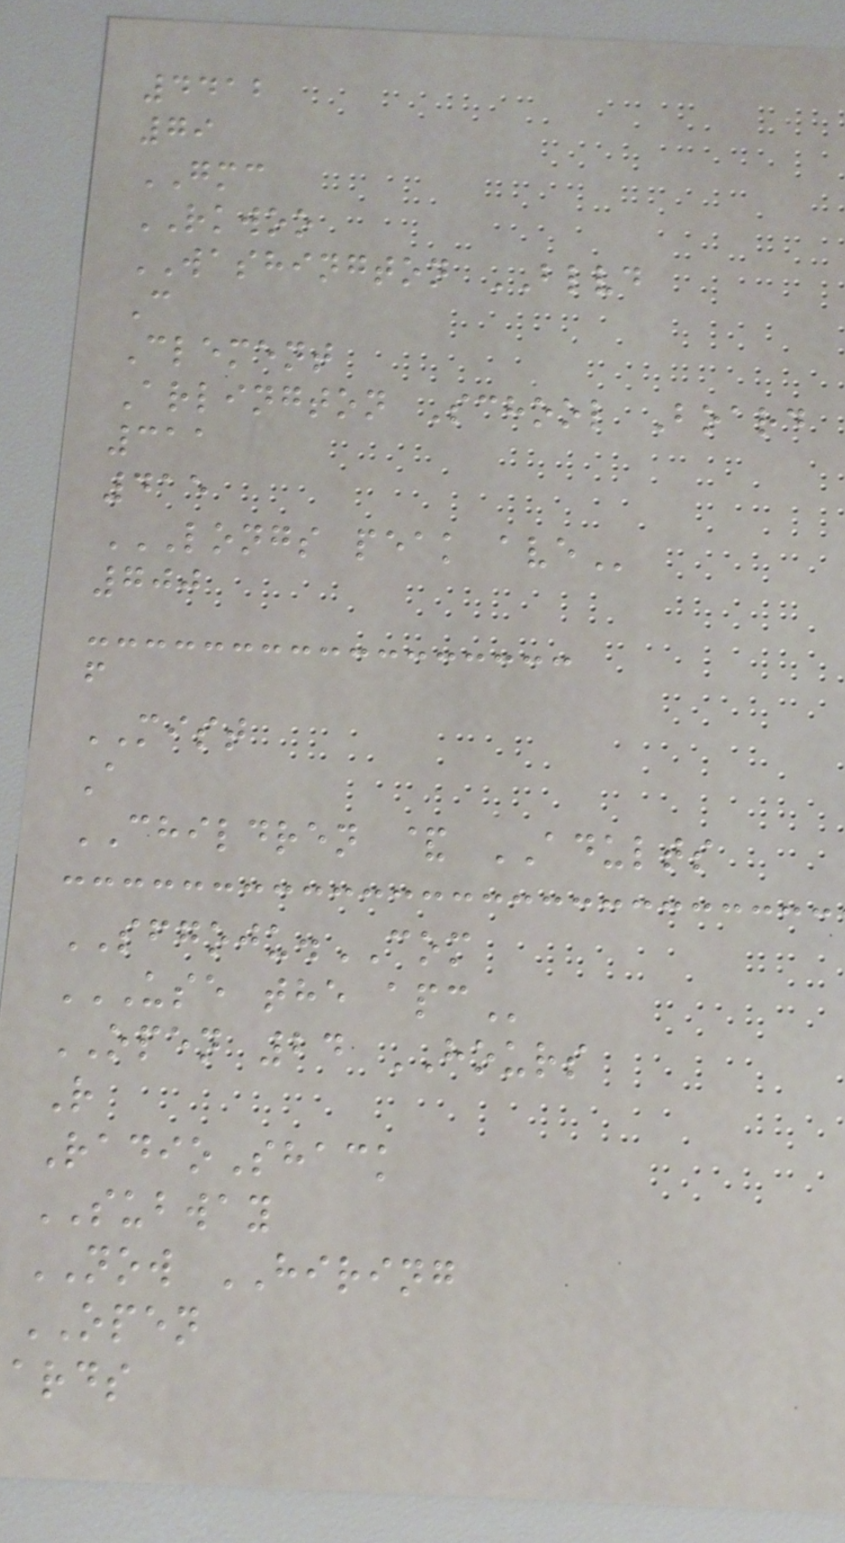4412
79
GMC
RKWOO
WASHINGTON BLVD
C
Clement
Arlington School Board
311
415
LONGS PEAK AVE
700
f
MIST
A
CHILDREN & ADULTS
SFGOJU.COM
USE THE APC
OPEN 24 HOURS
R
RadioShack
SUBWAY
NOW HIRING
OPEN
ards
